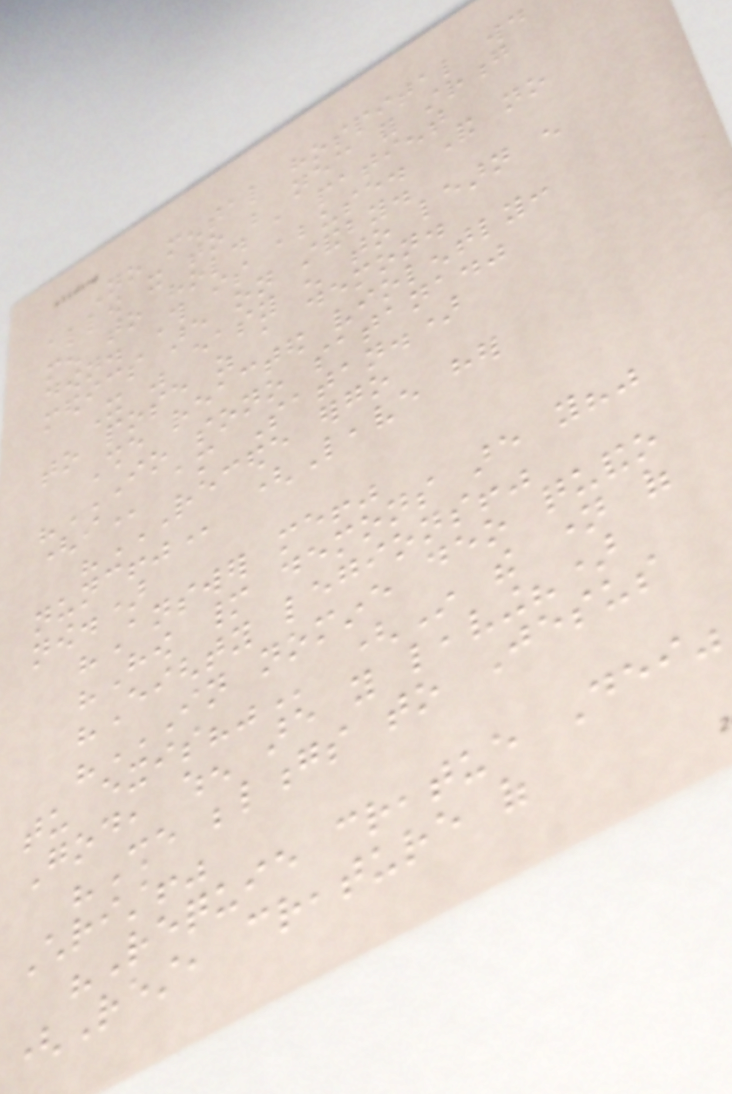No mental hospital would
allow it to be necessary for strong
men to hold a patient
down. This is abuse. And no
medics are on standby.
It was easy enough to learn enough
to pose as a demon.
She reacted violently:
"IO SONO SATANA."
(I am Satan.)
"RECEDE ERGO
NUNC!" (Leave her
now.)
"Answer me!"
"How many demons are you?"
"Eighty legions!"
"IN NOMINE DEO QUANDO
TU EXIS?" (In the name of
God, when are you leaving?)
"She belongs to Jesus
Christ!"
"Requie creatue Dei"
(Rest, creature of
